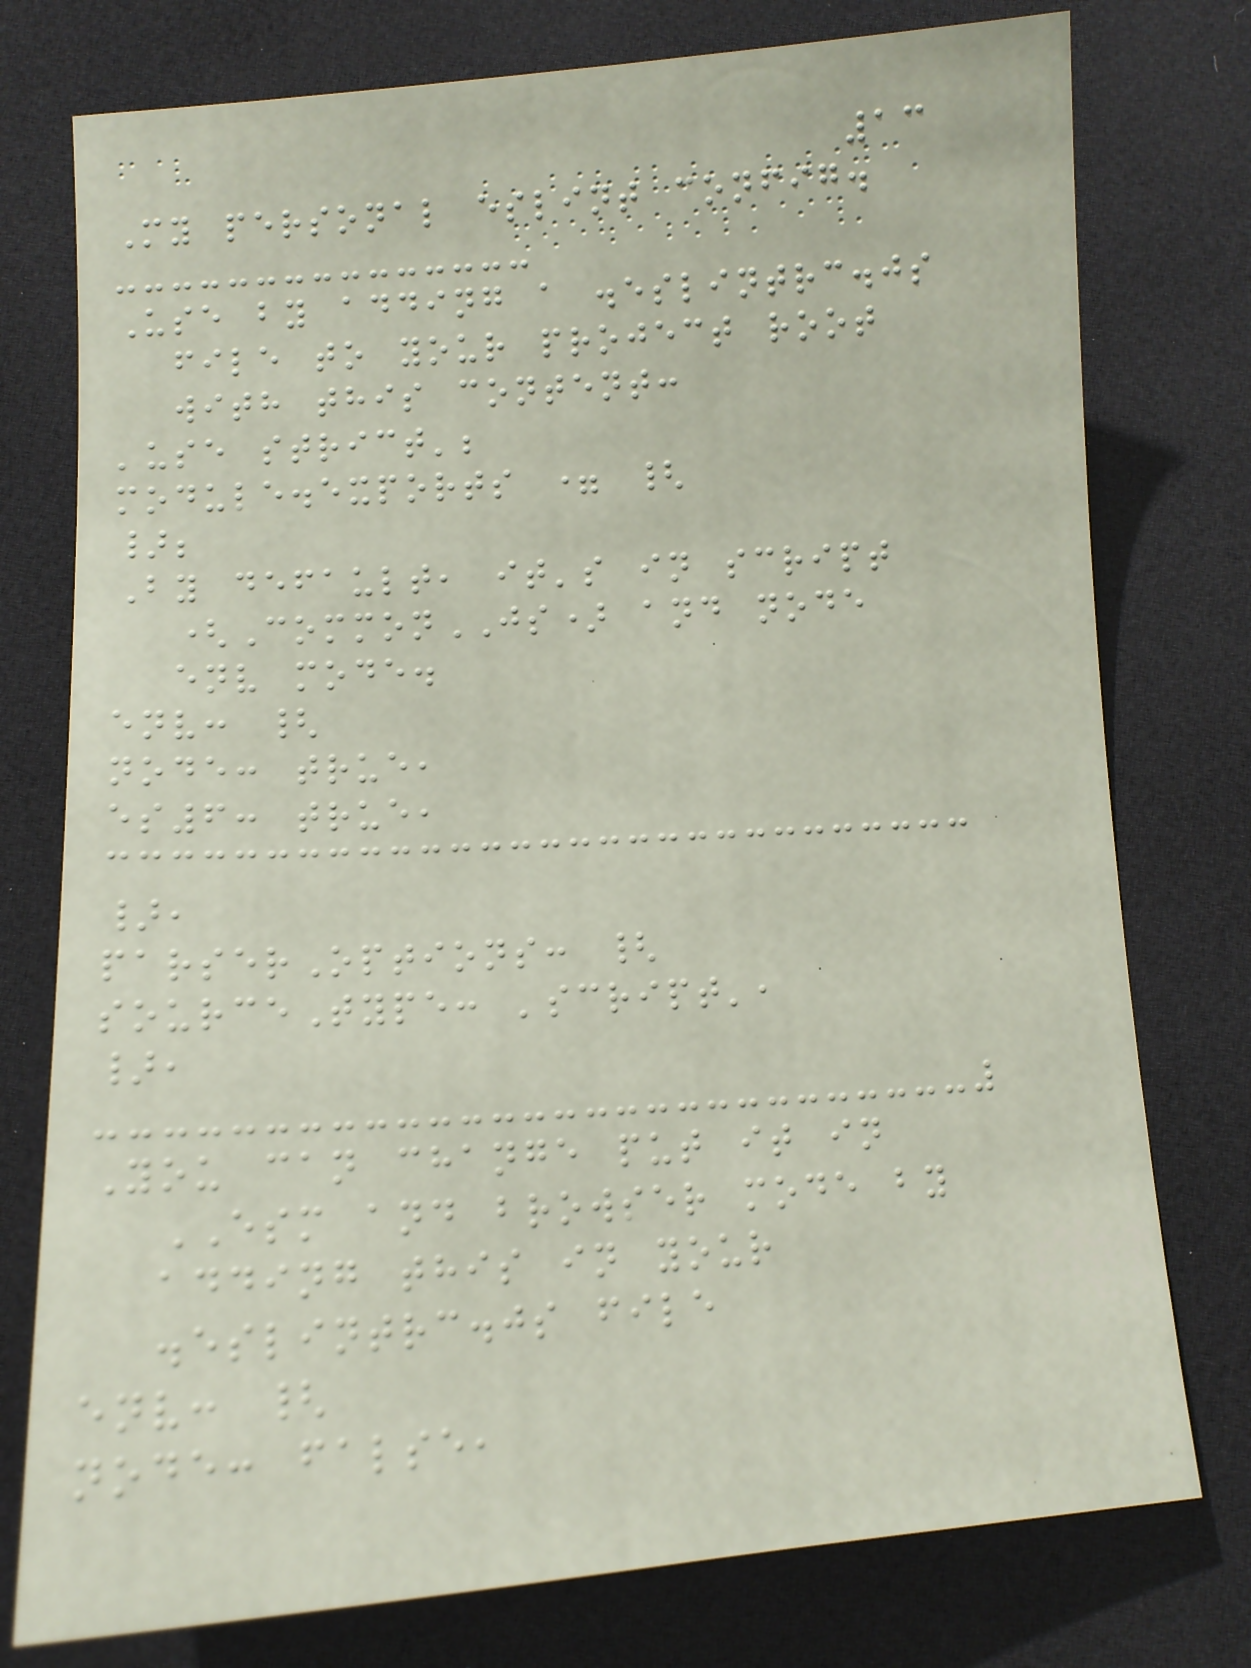13
My personal eslint config.
Use by adding a .eslintrc.js
file to your project root
with this content:
'use strict';
module.exports = {
};
By default, it's in script
(CommonJS) and node
env mode.
env: {
node: true,
es6: true,
},
parserOptions: {
sourceType: 'script',
},
You can change put it in
ESM and browser mode by
adding this in your
.eslintrc.js file
env: {
node: false,
